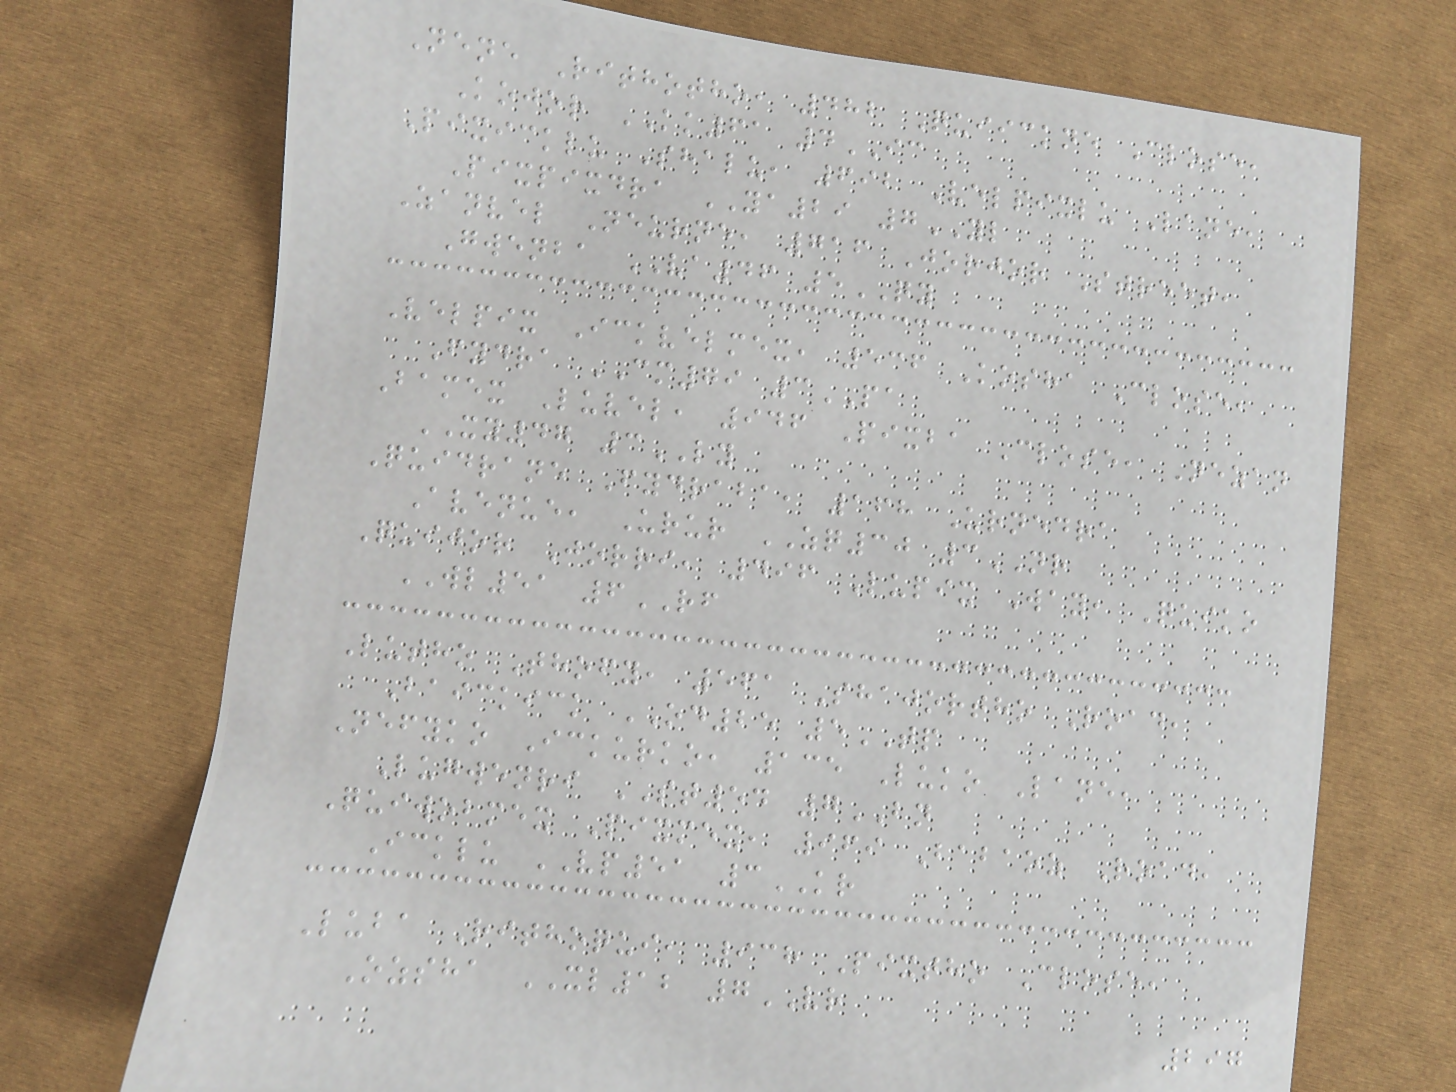Nene Rithotho, 482 Quiickne Close,
Kojor KK61 4IC
Pixicklu Shalu, 692 Velpixlu Lane,
Pixpixdra YA29 7YL
Zanvel Neurne, 716 Jorjor Street,
Gwenba VA46 5QY
Velpix Ickvelmex, 536 Kosha Close,
Fydra CM79 3PA
Bamex Luvel, 946 Pixba Close, Nezan
XY47 3LY
Quidrane Fydraba, 168 Urnedra
Avenue, Urur ZQ30 3NR
Quijor Jorri, 496 Lupix Way, Quiko
WL51 6RF
Lutho Thofy, 561 Shajortho Road,
Baickick OD25 5TP
Nefyko Ickurko, 135 Luko Lane,
Lugwenri ST54 7BN
Quiwobmex Pixmex, 969 Babaoz Road,
Icklu VP51 3KR
Luba Rithoqui, 938 Pixtho Close,
Ozsha XL12 7VR
297
